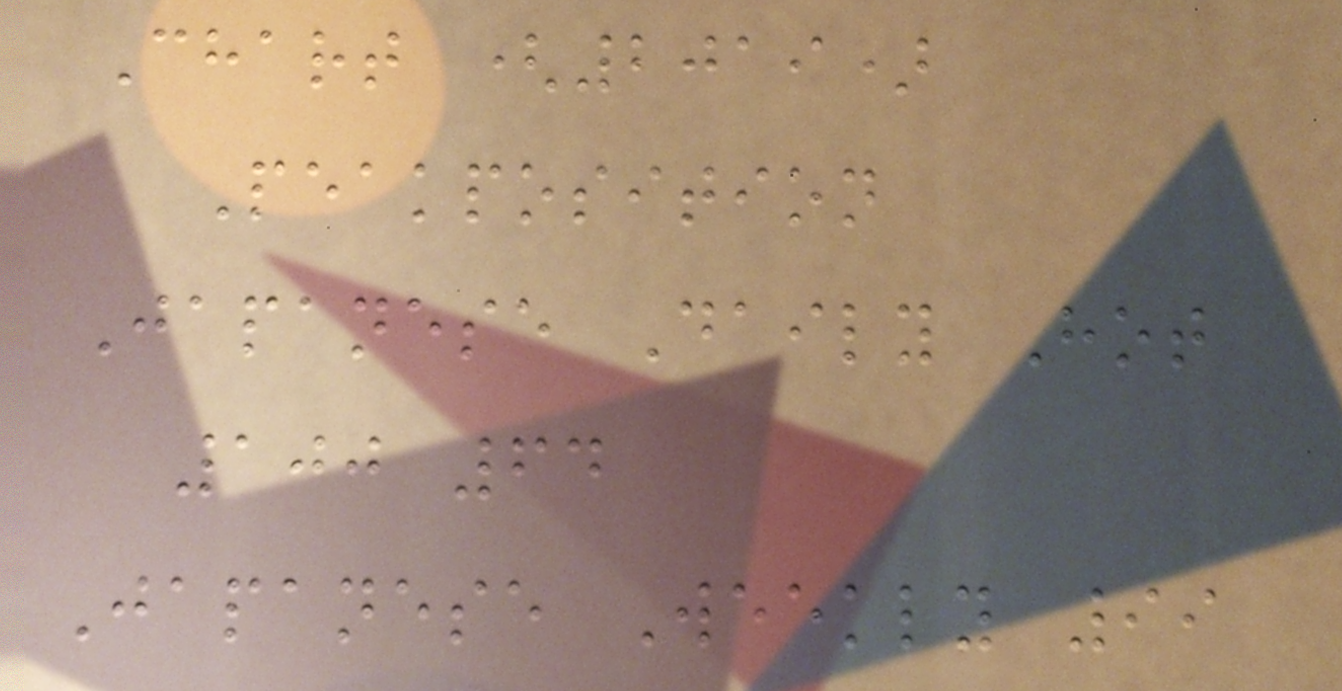Chart (2019)
Peakposition
Japanese Daily Hot
100 64
Japanese Weekly 99
